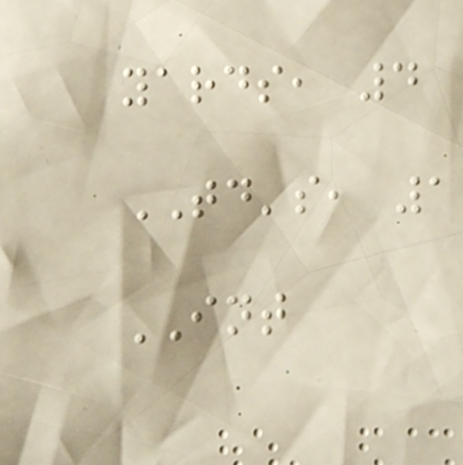yards, 4
TD's, 1
INT
